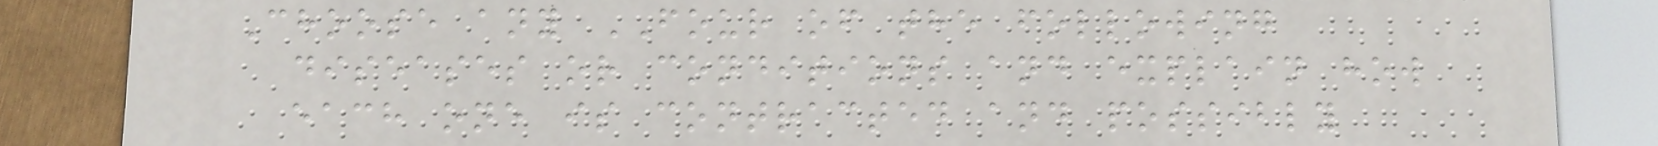Choose any FOUR of the following
diseases or conditions and explain how
each one is contracted and possibly
